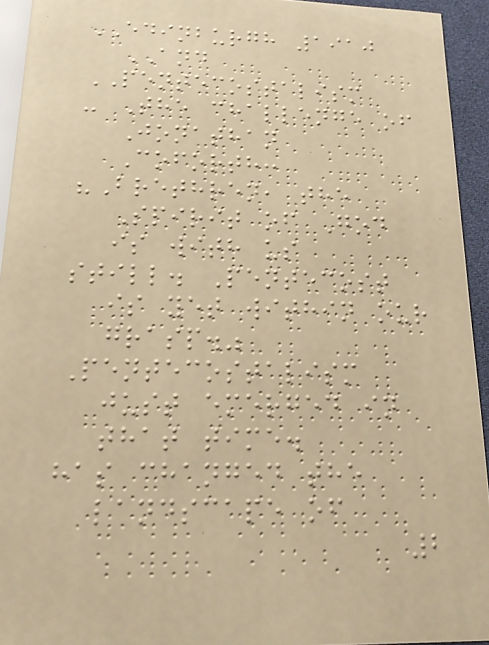EDINBURGH 1910
AND
PENTECOSTALISM
- The challenge of
Jonathan
Coforth:
"Brethren, the
Spirit of God
is with us
still. Pentecost
is yet within our
grasp."
Pentecostalism
just emerged in
that time.
has changed the
landscape of
2
